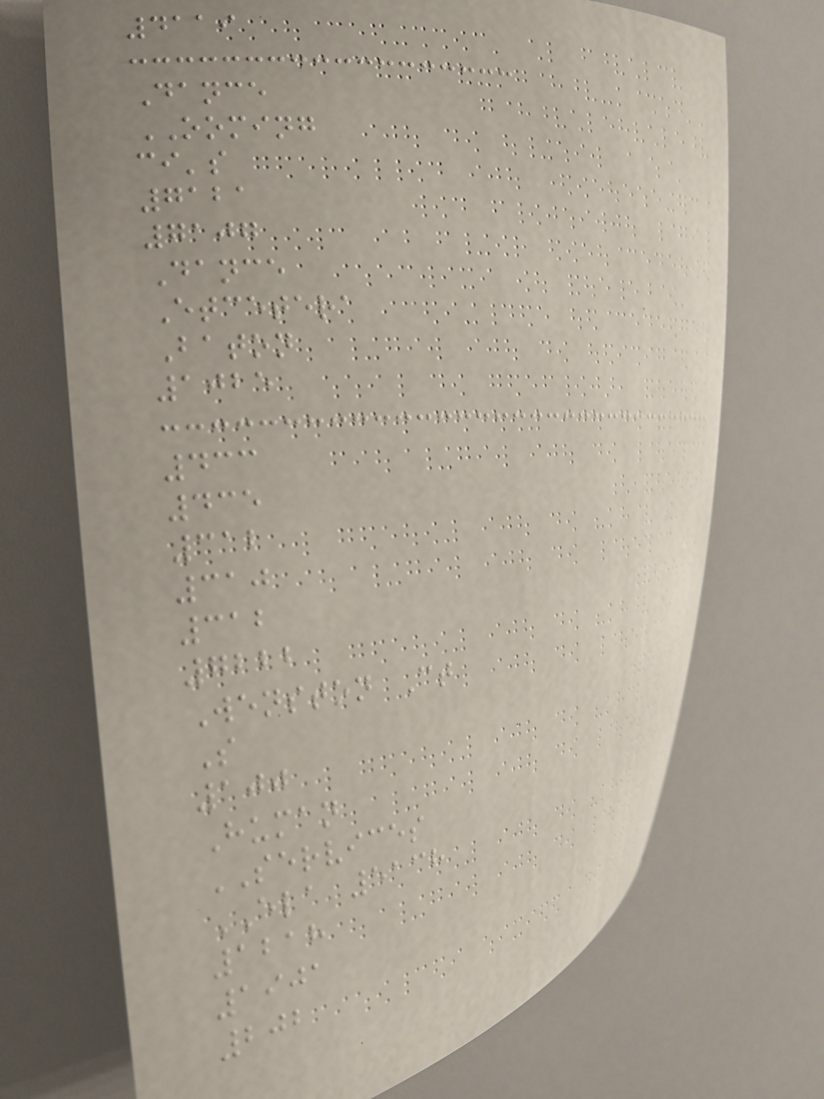4119
Dance
OOMING
ci's
7121
7107
Dance
Etcetera
Baton
1025
433
435
312
310
312
7222
Wenston Ct
S
100
Human
SERVICES
ELA 5138
1218
1901
202
